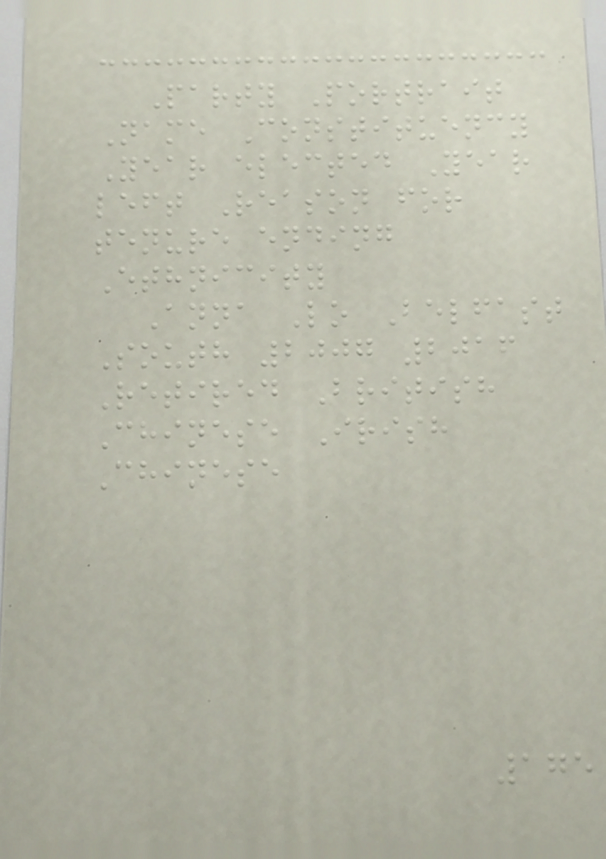Party Portrait
Name Constituency
Year elected Year
left Reason for
tenure ending
Ethnicity
Anna Lo Belfast
South 2007 2016
Retired British
Chinese Irish
Chinese
175
